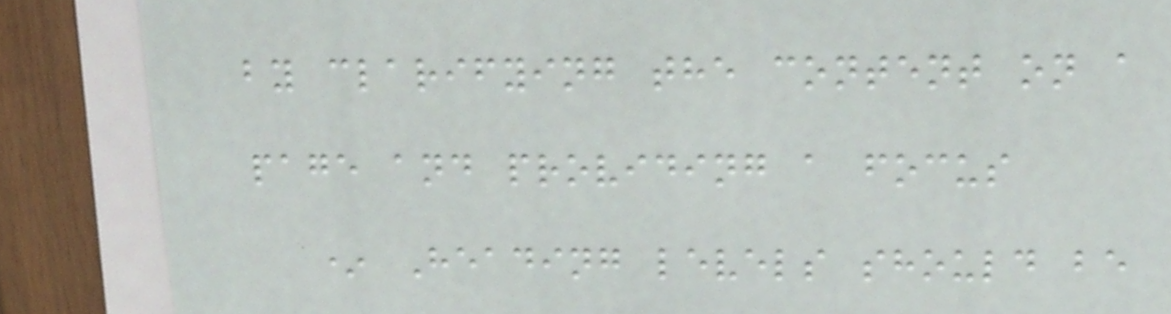by clarifying the content on a
page and providing a focus
* Heading levels should be
